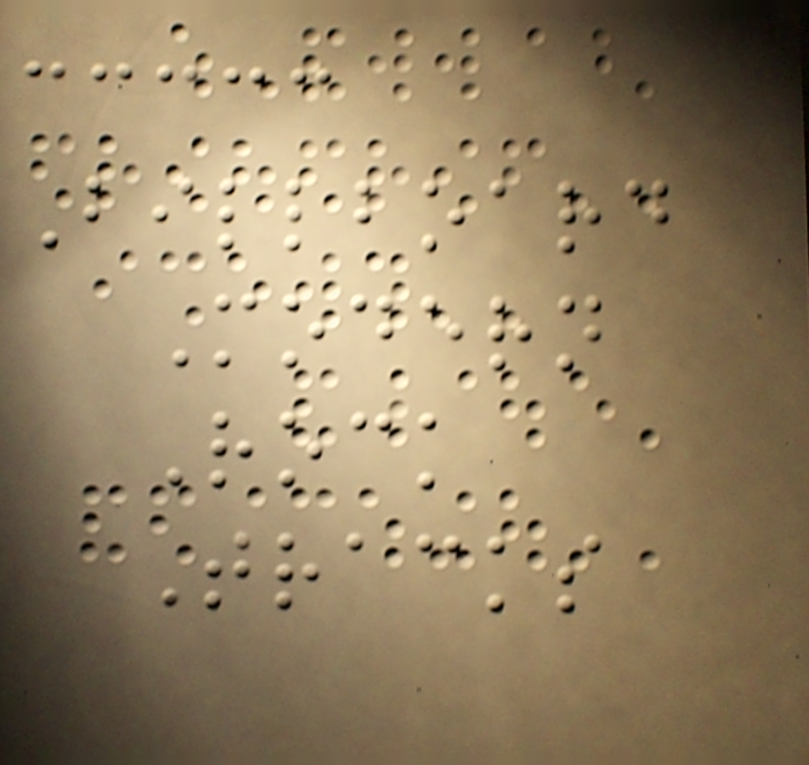Billboard
Modern
Rock
Tracks
